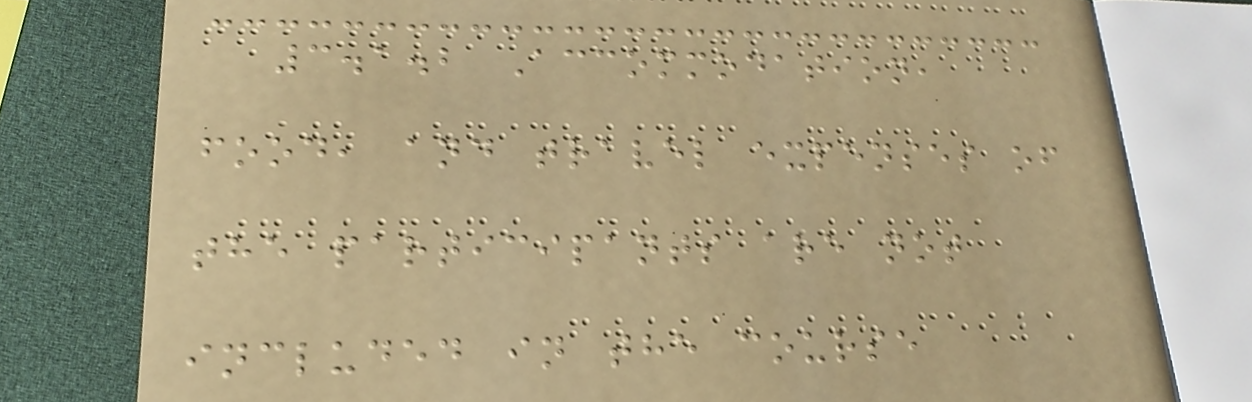3.1.2 Accommodation,
food, and travel expenses of
the participants are not
included in the course
